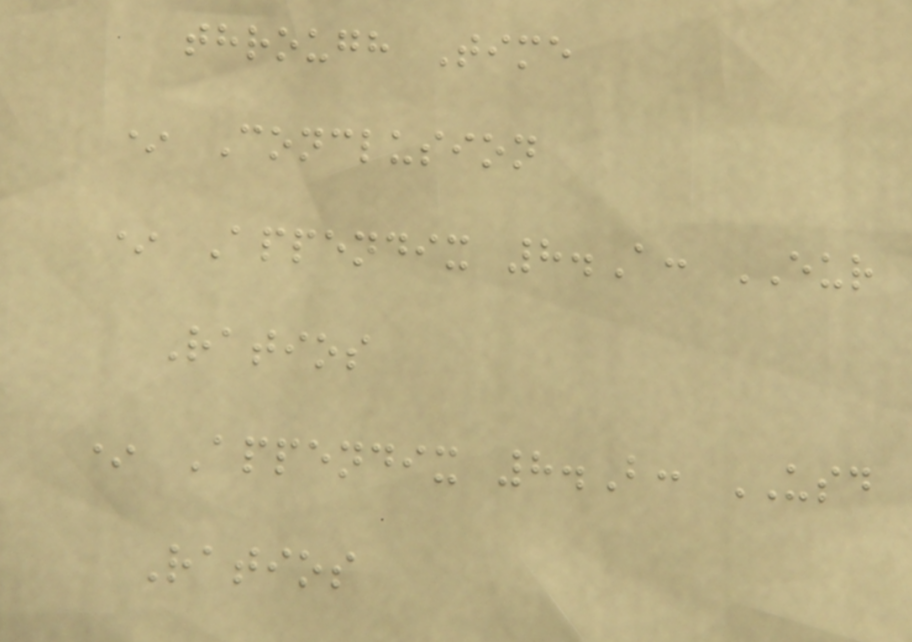through Time
* Conclusion
* Appendix 8.A: EUR
Ratios
* Appendix 8.B: USD
Ratios
